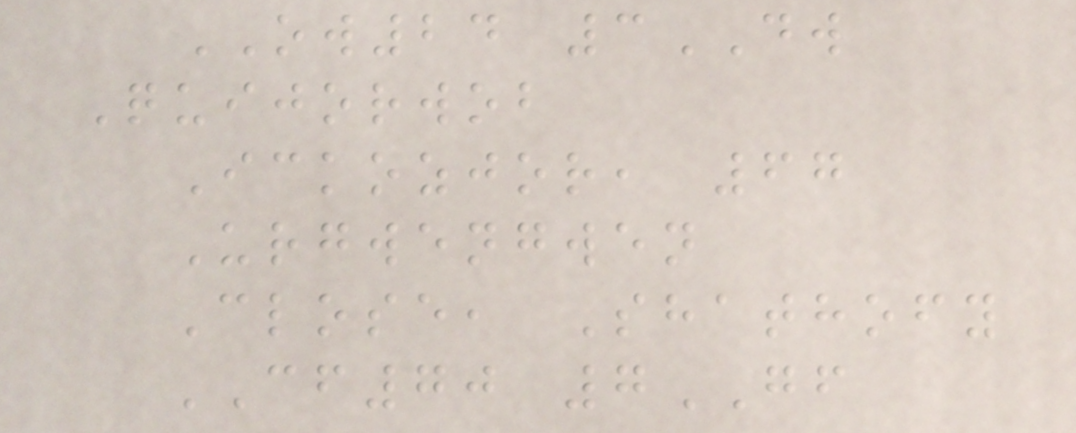OW24 3DW
Quijorwob
Ickozjor, 67
Urgwengwen
Close, Shathofy
CF70 7GF
